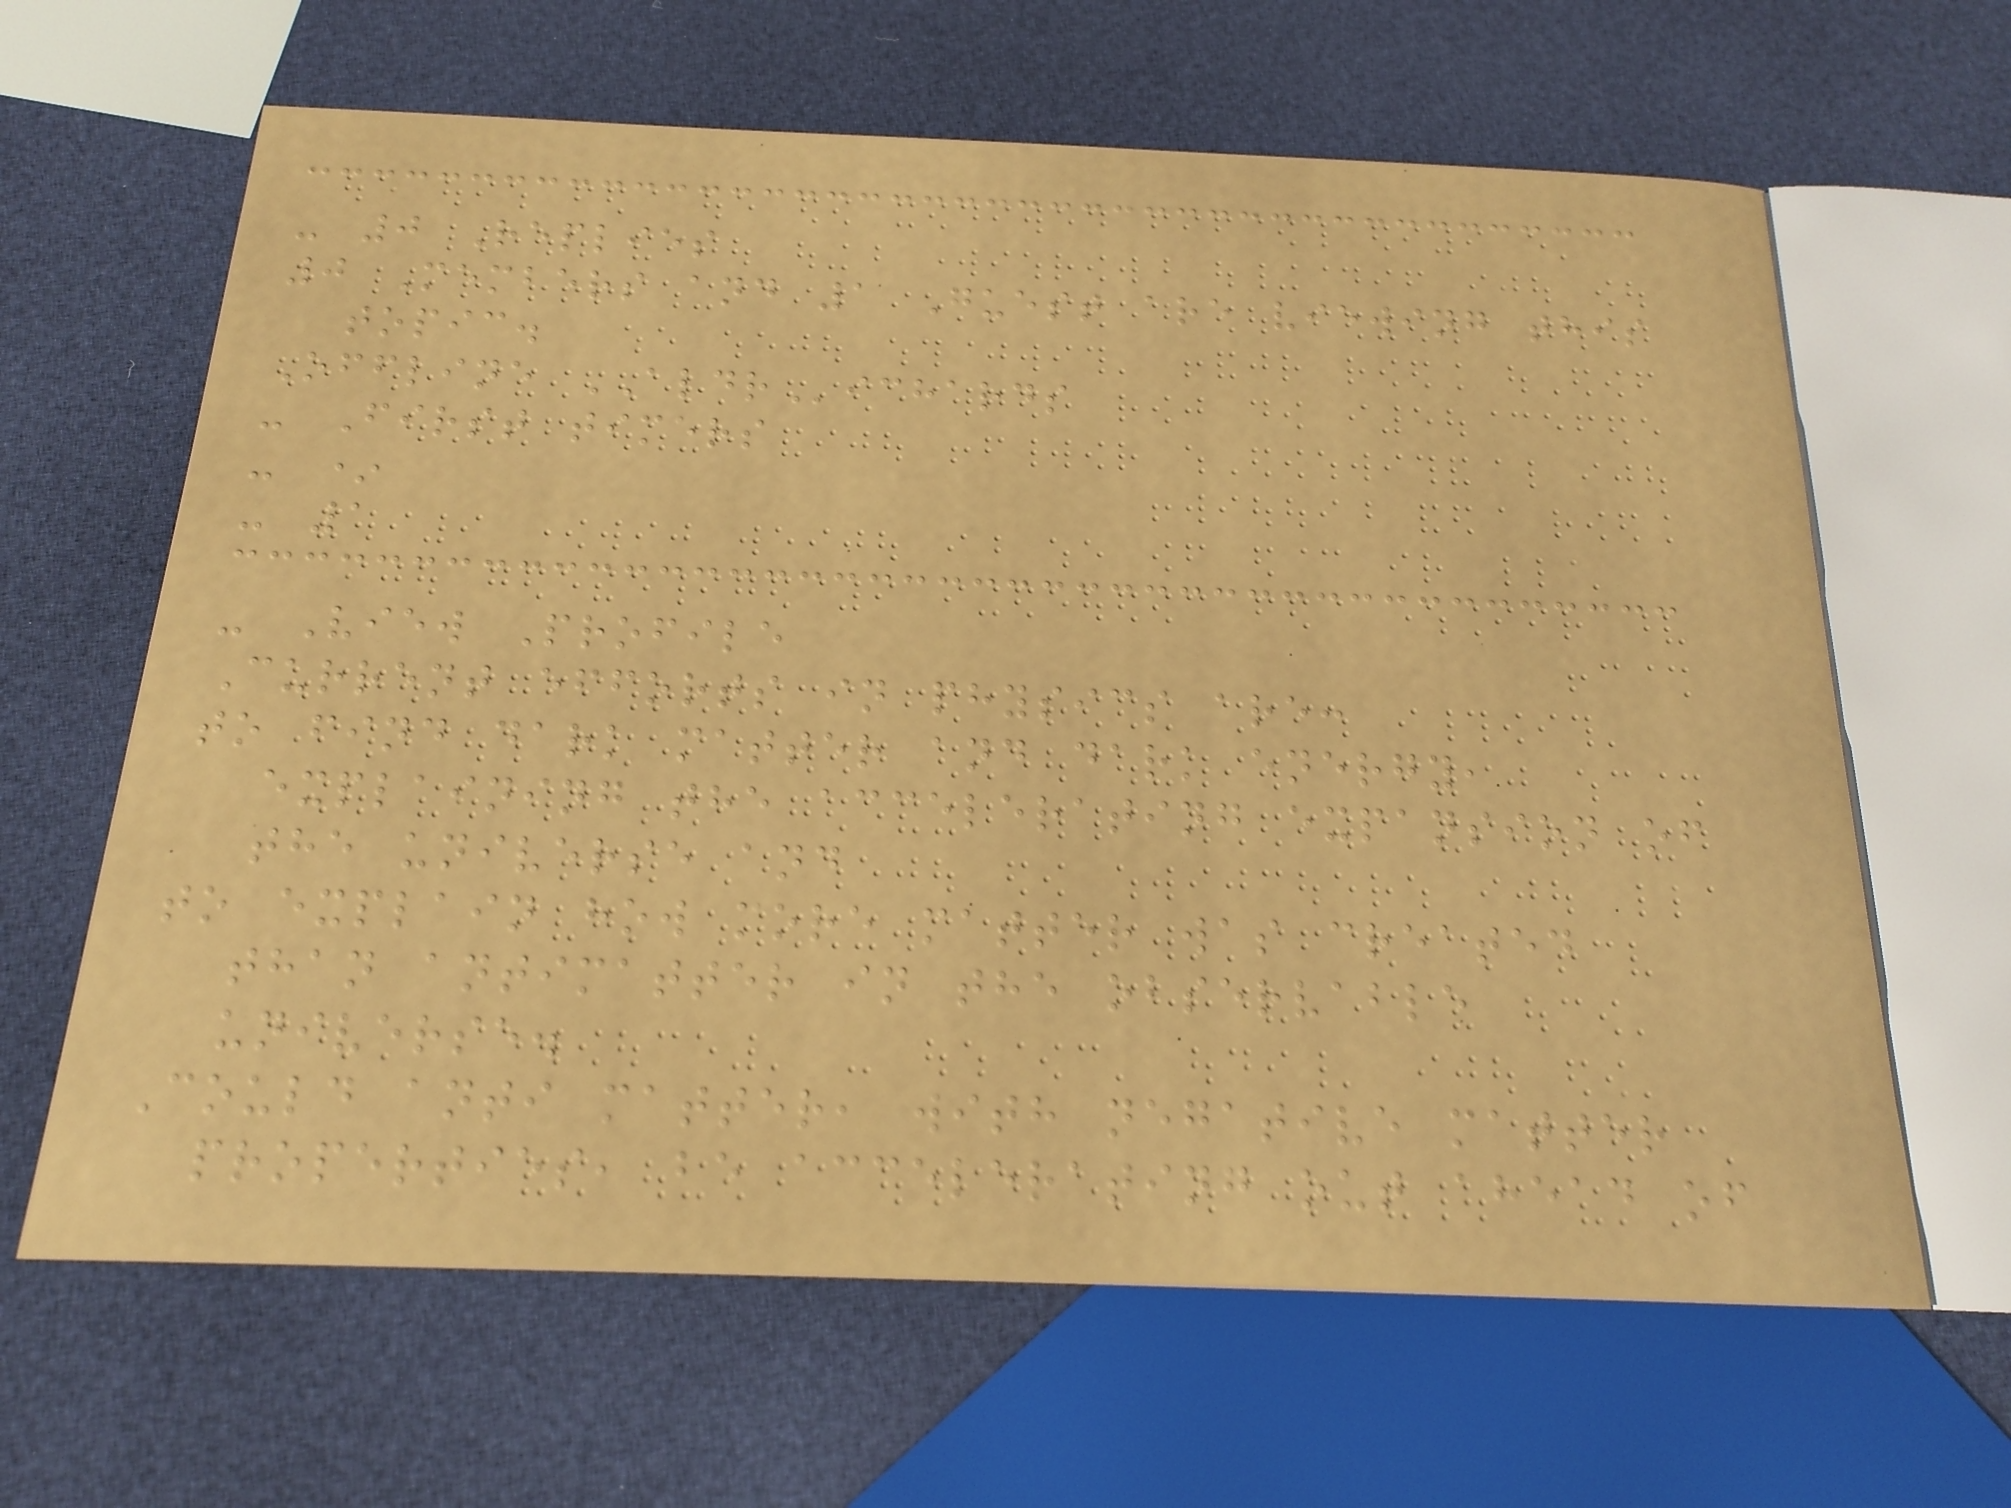- 0 Replies
0 Members and 1 Guest are viewing this
topic.
Offline ALDRichards
- First timers
- *
- 1
- View Profile
Current efforts in physics are:
to find dark matter and dark energy,
explaining the accelerating expansion of
the universe and
to explain how more matter was created
than antimatter in the observable
universe.
Could anti matter, with negative matter
properties, be accelerating out ahead of
